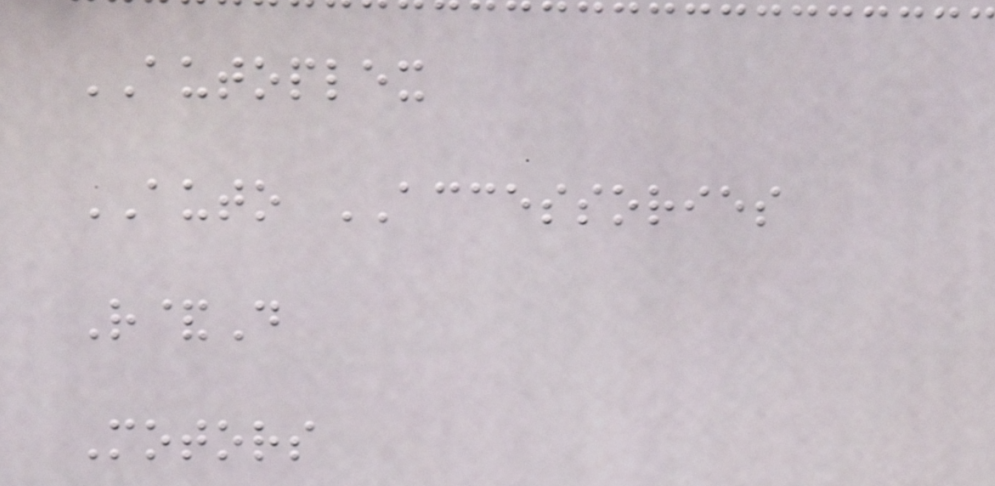AUTOPLEX
AUTO ACCESSORIES
R&D
Motors
